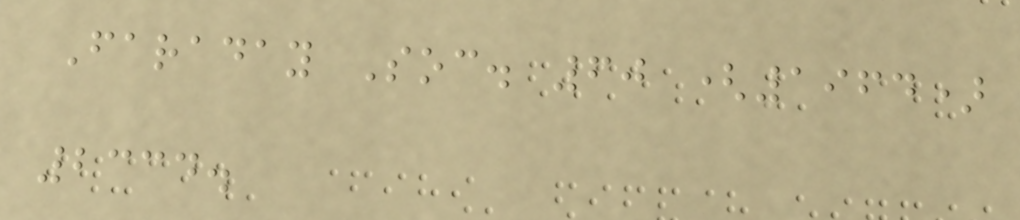Faraday Soc. 60 (1964)
2334.
